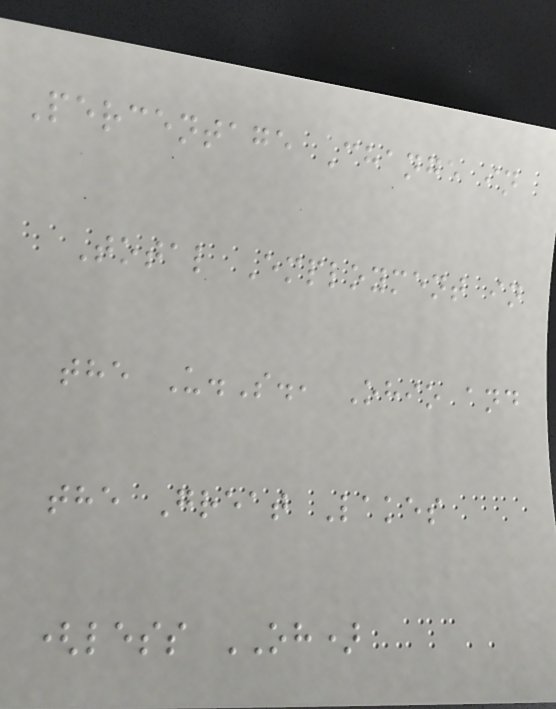Percentage Change in
Total Employment in
the U.S., Ohio and
the Great Lakes
(less OH)
